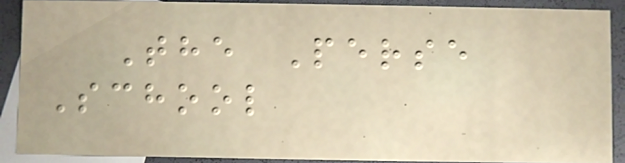The Perse
School
